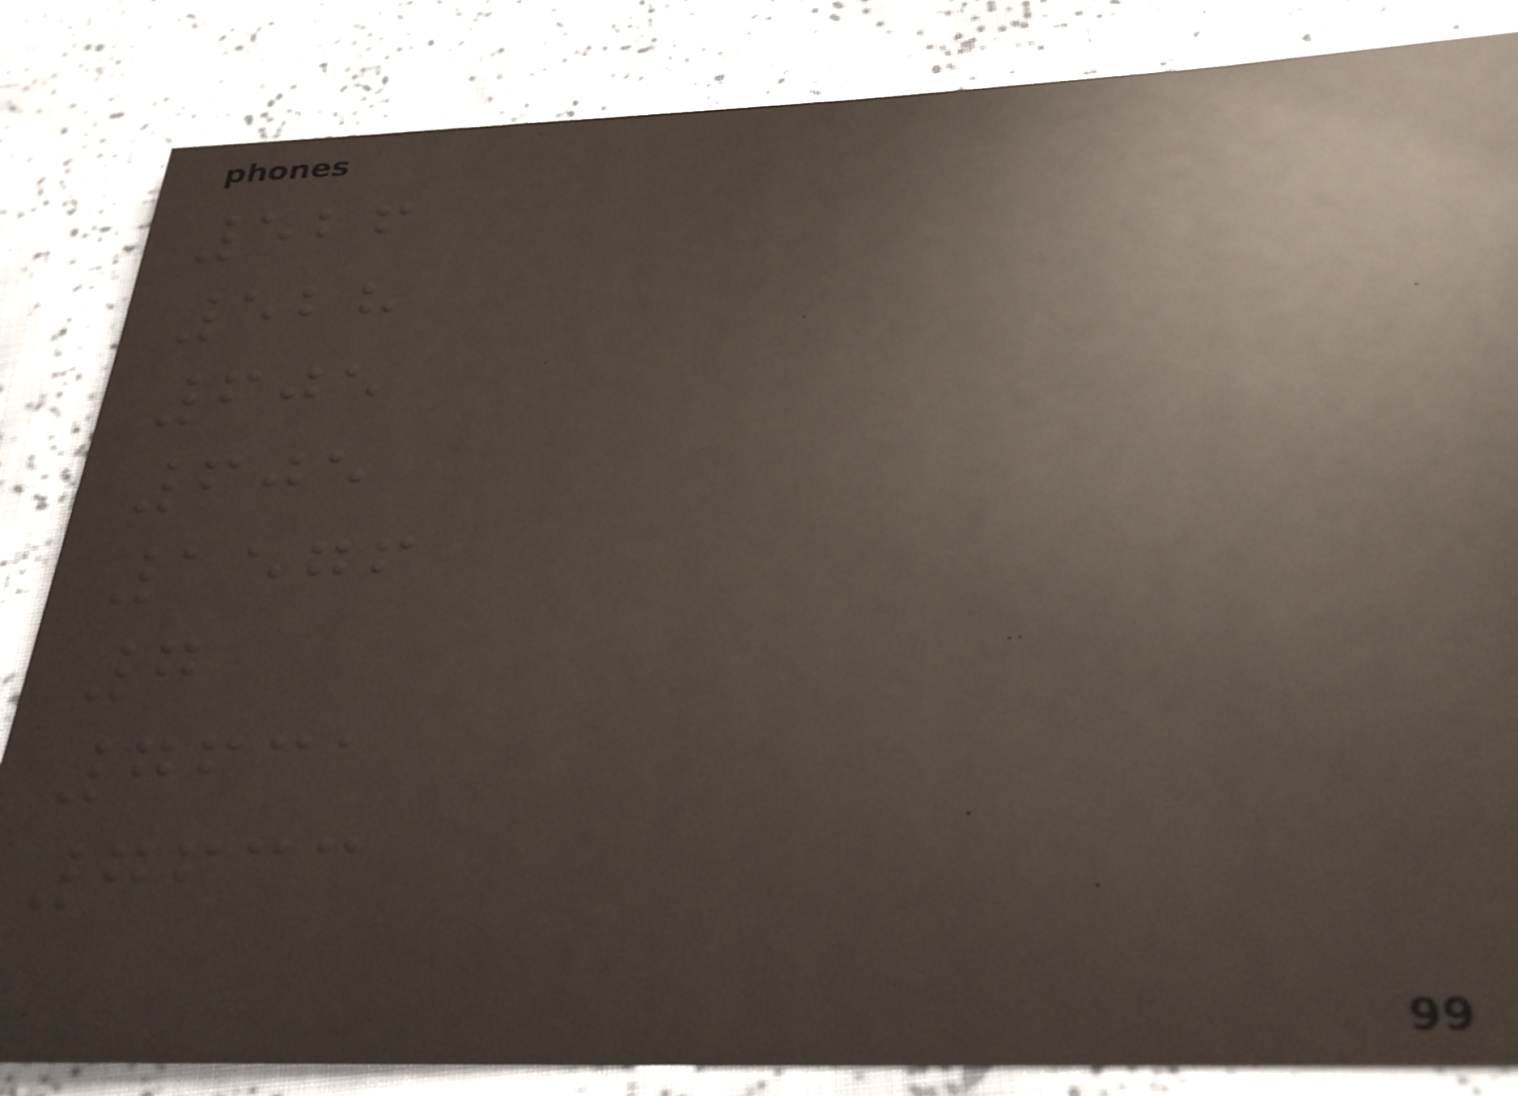526
528
605
605
1576
7
7631
7633
